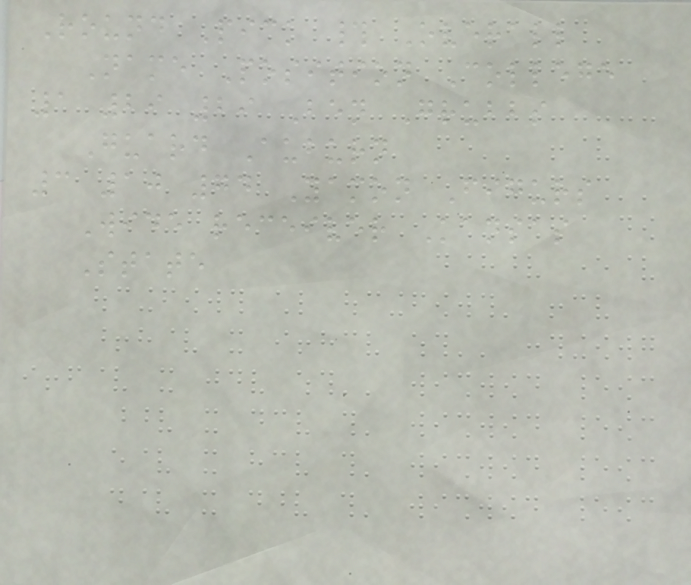Round Pick # Overall
Name Position College
1 29 29 Ben Grubbs
Guard Auburn
3 10 74 Yamon Figurs
Wide receiver Kansas
State
